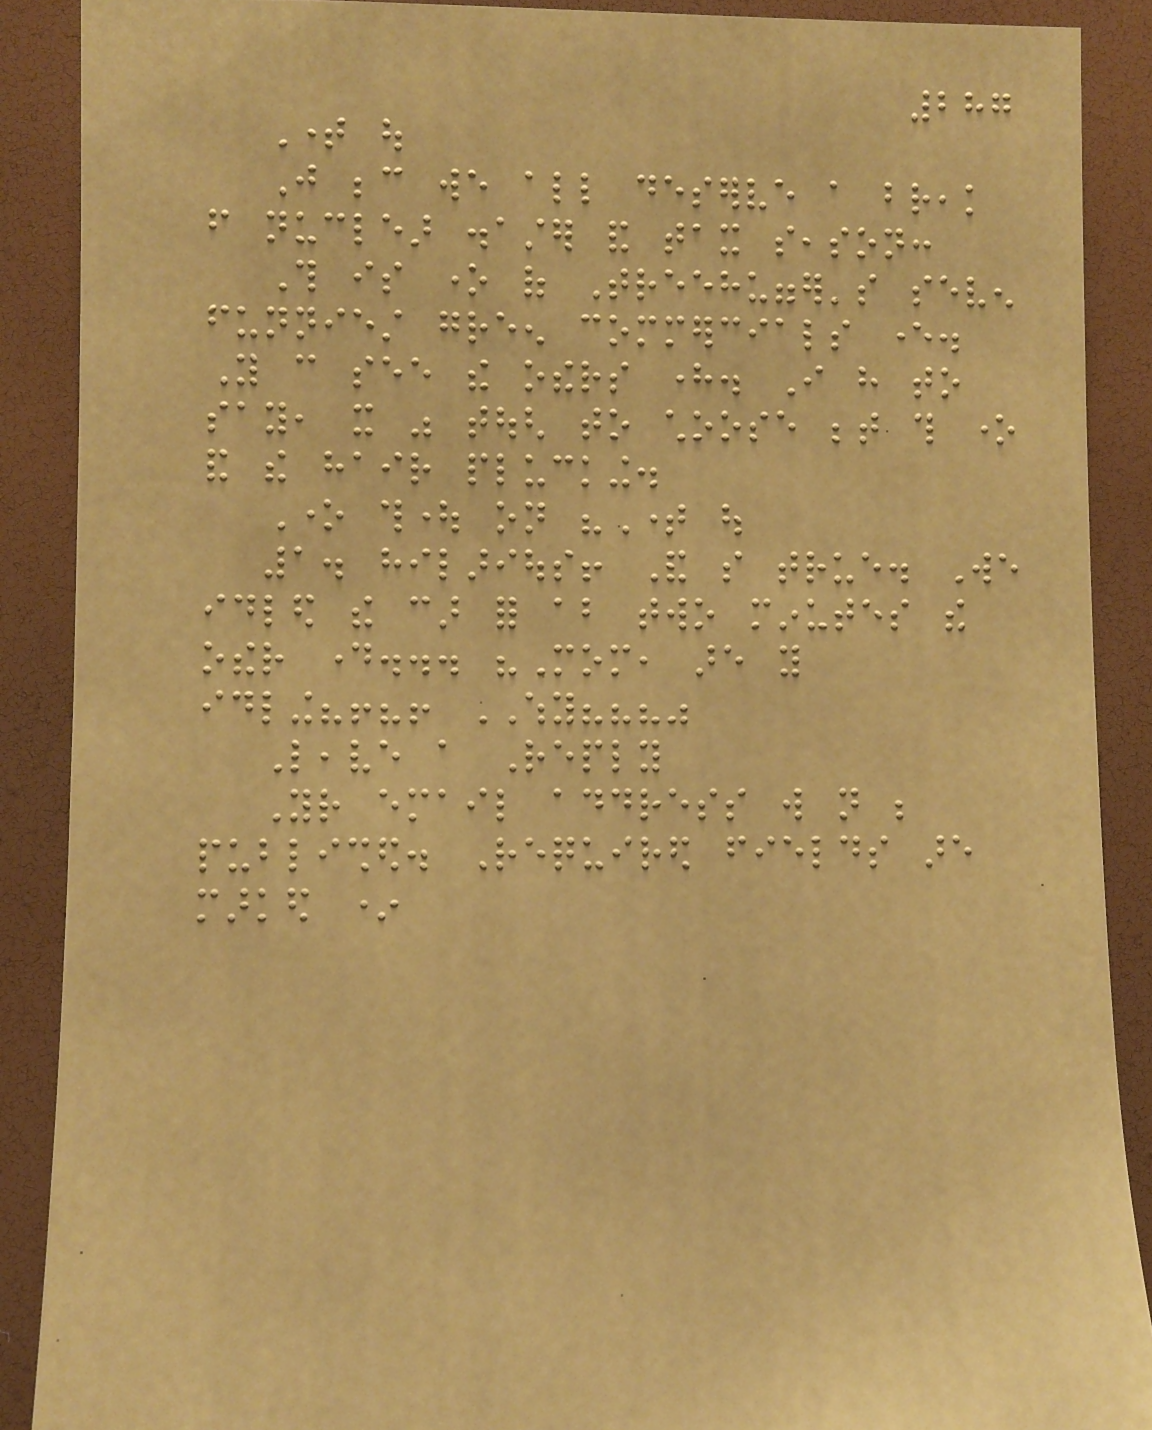287
Time out
Just because we all deserve a break
from nuclear disaster and tax season:
This is one of Treehugger's seven
funniest green commercials ever.
You can see the others here. I have to
say, it was tough to choose between this one
and the hair plucking.
One thought on "Time out
1. hilarious! And so true. We
idled the car for about two minutes the
other day... "Mom, are you
idling?!?! WHY???"
Leave a Reply
Your email address will not be
published. Required fields are
marked *
